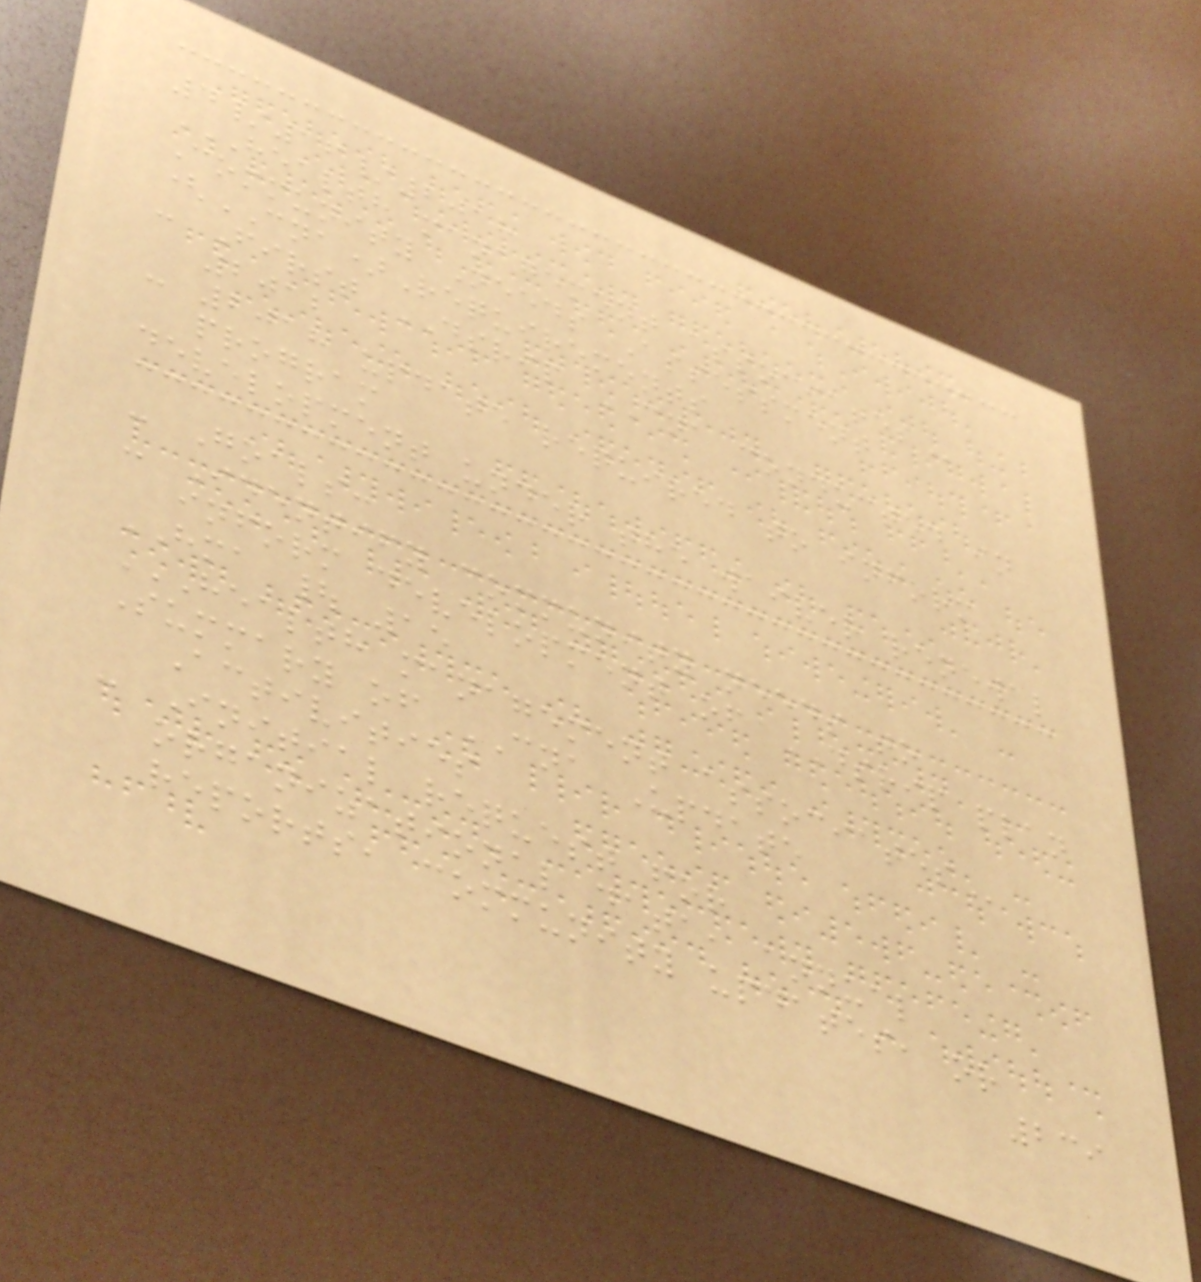4/16/2018
HEALTH MANAGEMENT ASSOCIATES
Community Needs Assessment
(CNA)Requirements
- First DSRIP CNA conducted in
2012
- 2018 update required to inform
program
development under the waiver renewal
- Goals:
- Identify community needs to
inform development of DSRIP plan
HMA | 15
HEALTH MANAGEMENT ASSOCIATES
Summary of CNA Update
Activities
- Initial request for
organizational data, annual
reports, community updates, or
239
